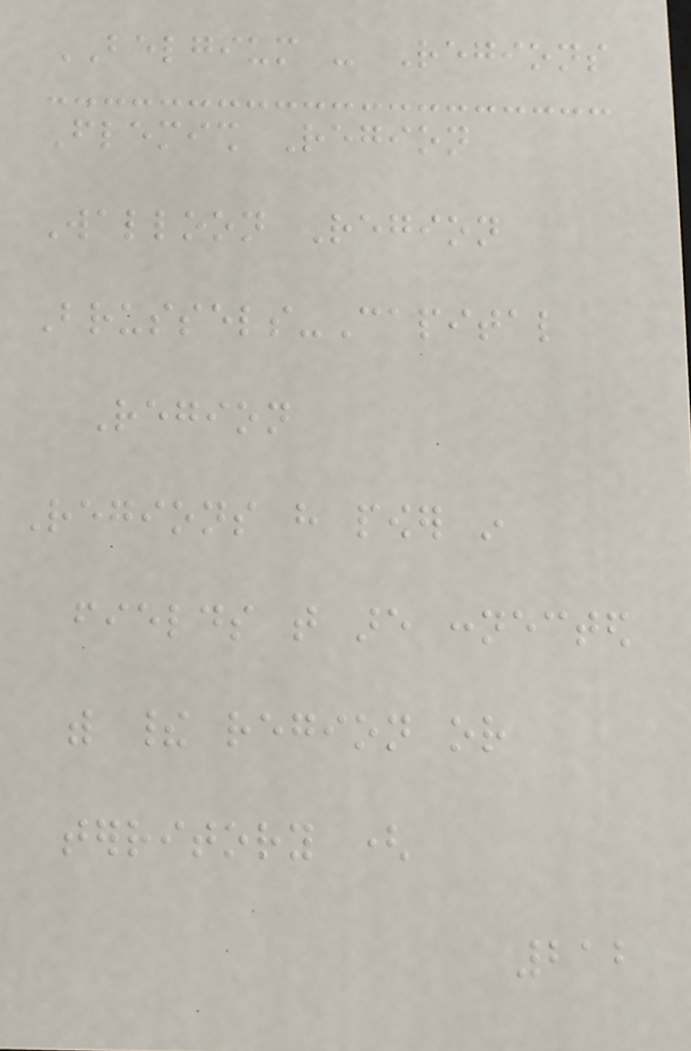BELGIUM - Regions
Flemish Region
Walloon Region
Brussels-Capital
Region
Regions have power in
fields that are connected
with their region or
territory (
212
